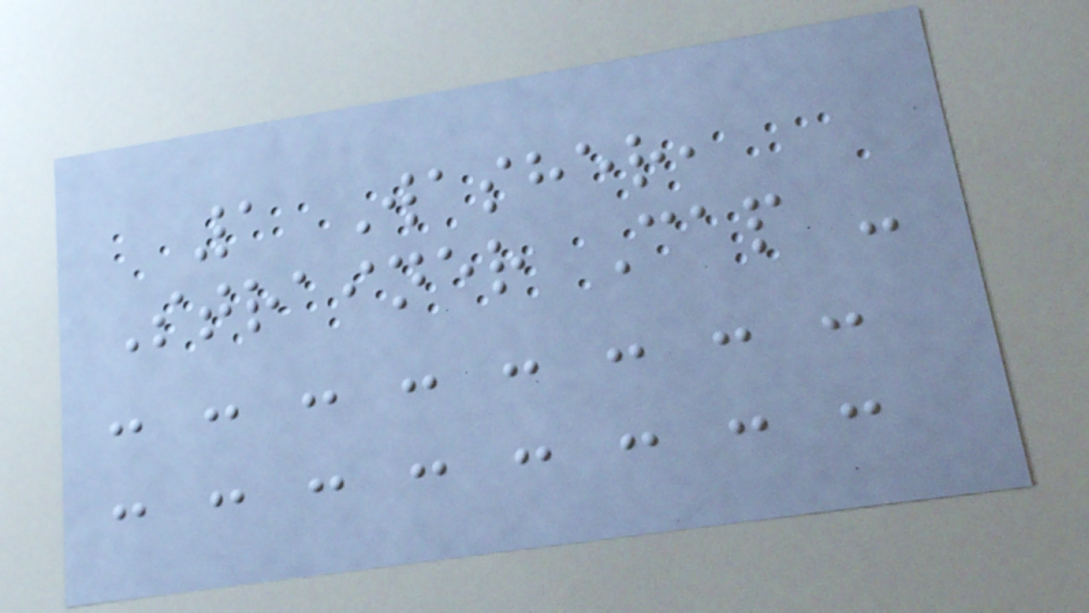1 Washer,
Strainer Cap -
- - - - - - - -
- - - - - - - -
